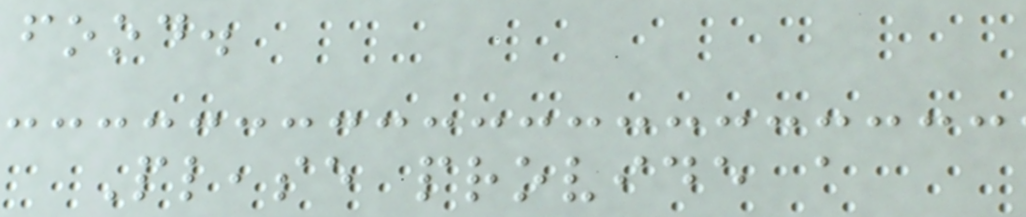food.
Please provide a
